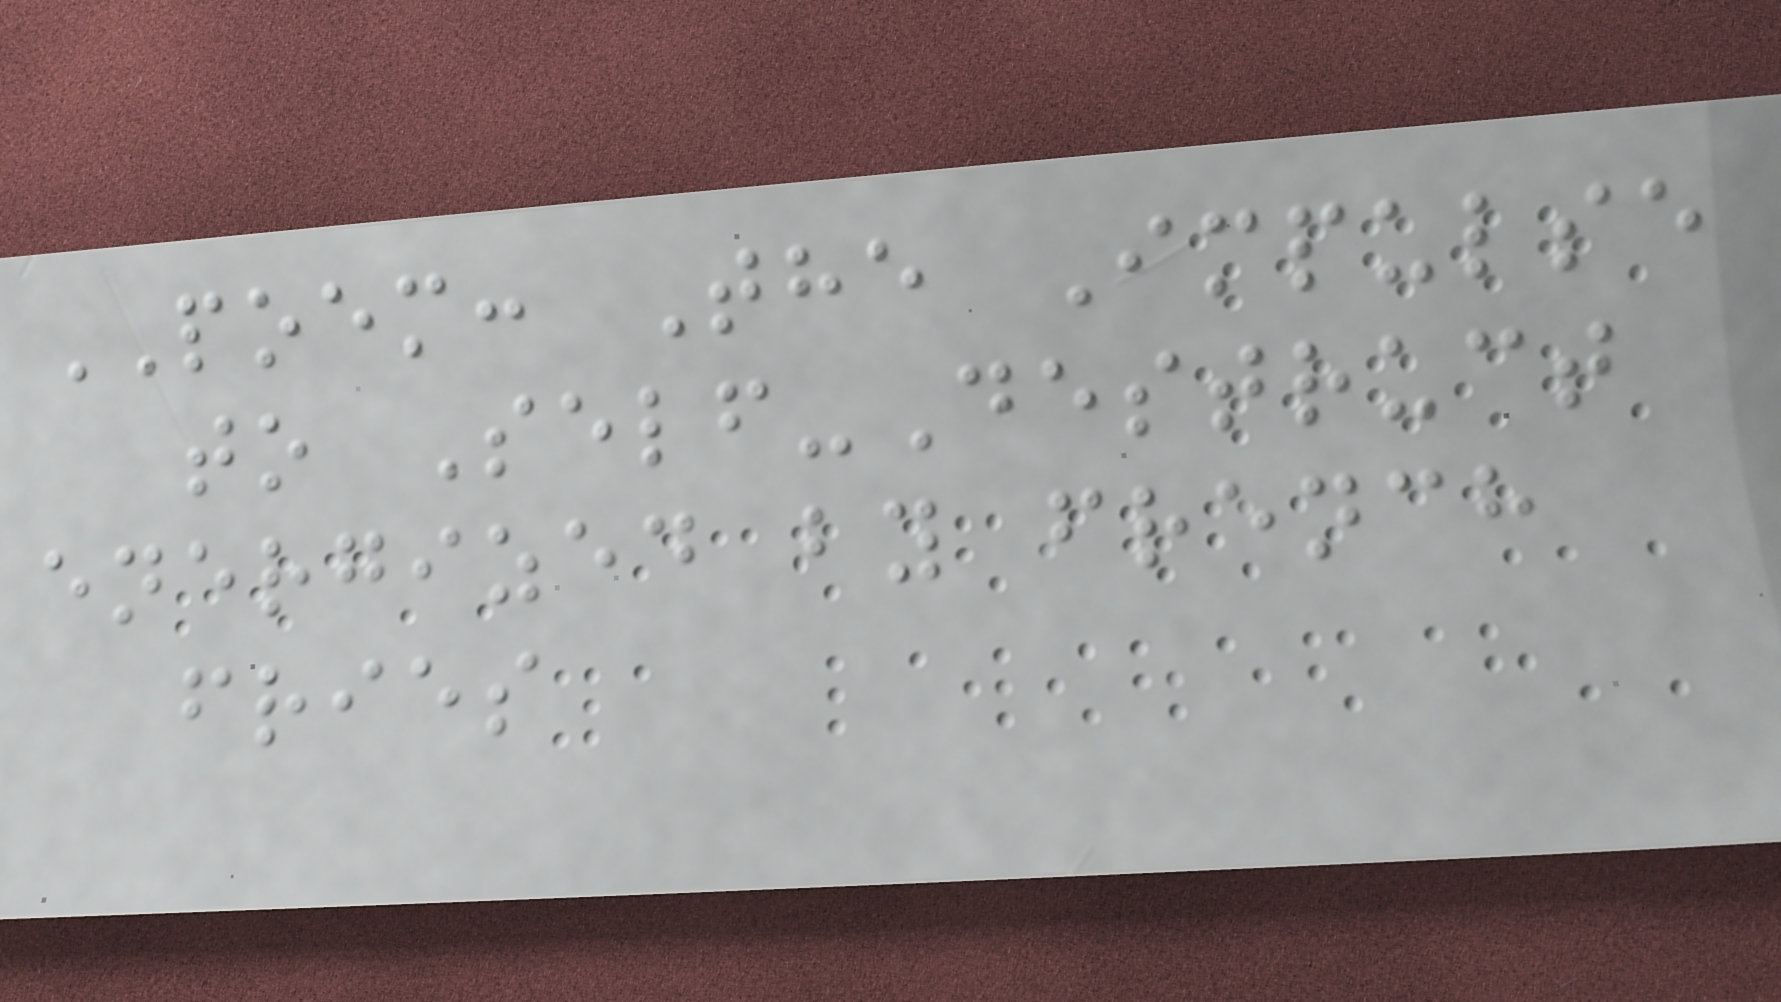POEM: The Impulse
to Self-Destruct
energized by french
fries
